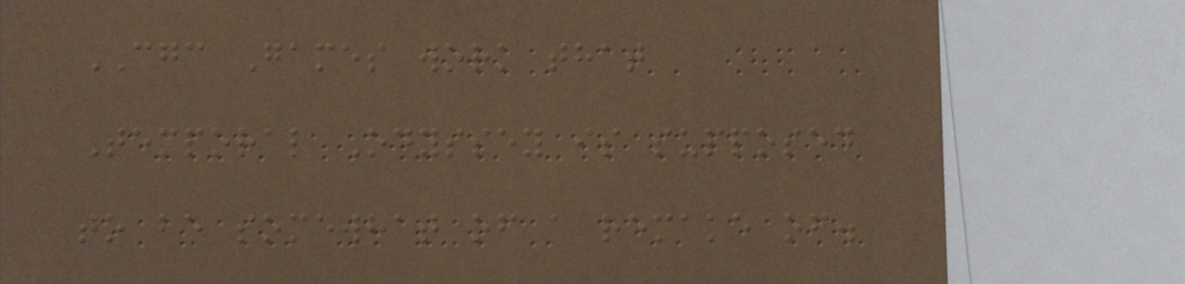CGC Games work that
Temporal Odyssey is supposed
to be somewhat of a remake of.
